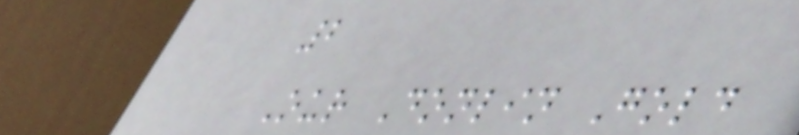2
Our Donlin Gold
